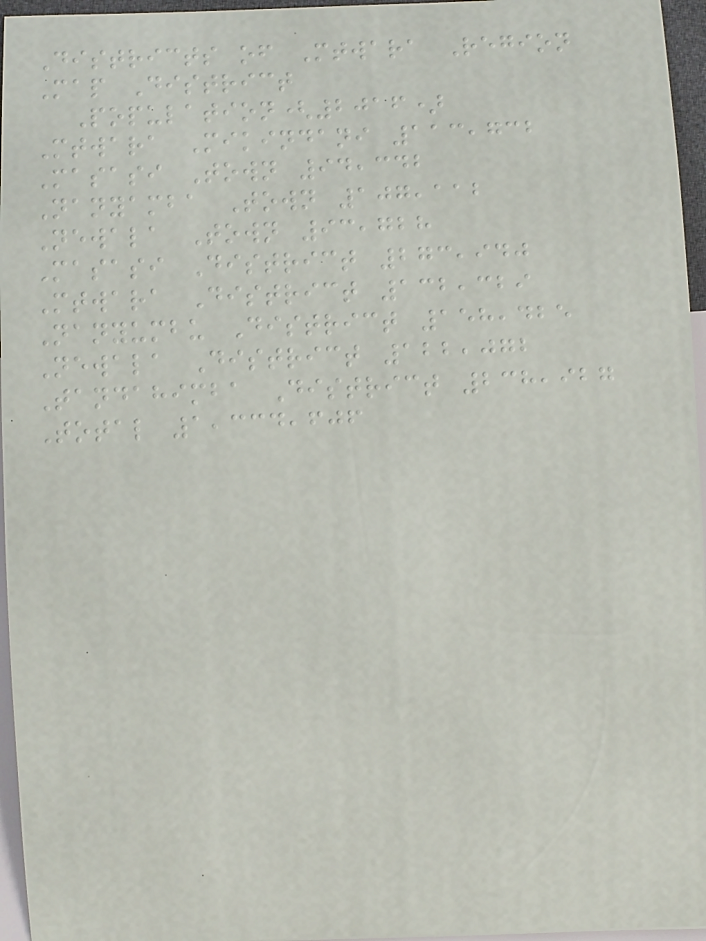Districts of Mtwara Region
Map District
Population(2016)
Mtwara Mikindani 113,732
Masasi Town 94,342
Nanyamba Town 107,112
Newala Town 93,728
Masasi District 273,940
Mtwara District 132,329
Nanyumbu District 158,425
Newala District 122,072
Tandahimba District 238,927
Total 1,334,606
